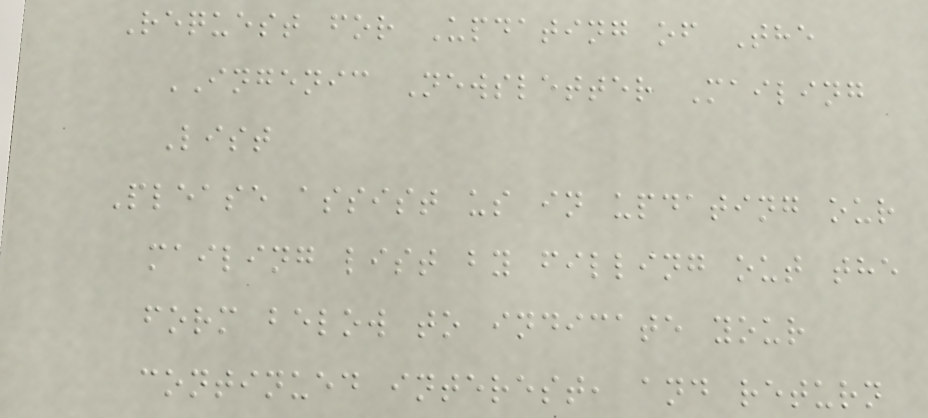Request for Updating of The
INGENIC Newsletter Mailing
List
Please assist us in updating our
mailing list by filling out the
form below to indicate your
continued interest, and return
